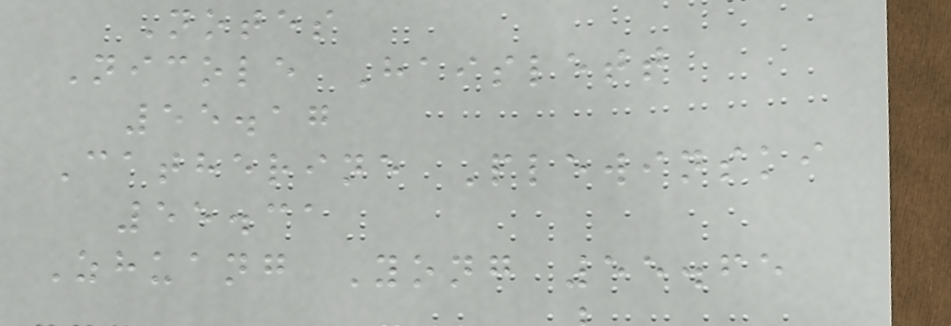Notes
Nicole Haislett
55.17
Catherine Plewinski
55.31
Zhuang Yong 55.65
